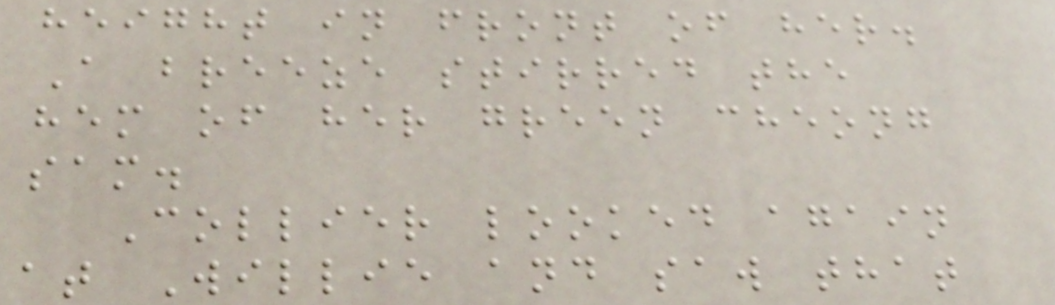height in front of her.
A breeze stirred the
hem of her green cheong
sam.
Collier looked again
at Willie and saw that
